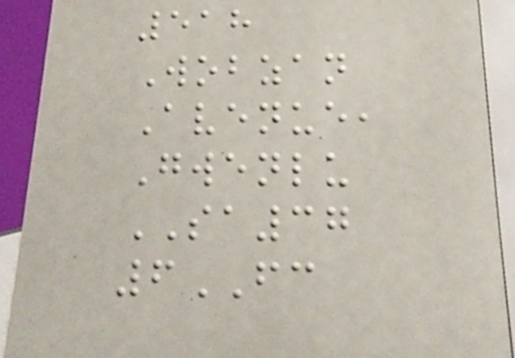518
Wobzan
Avenue,
Gwenlu
SA37
6FC
